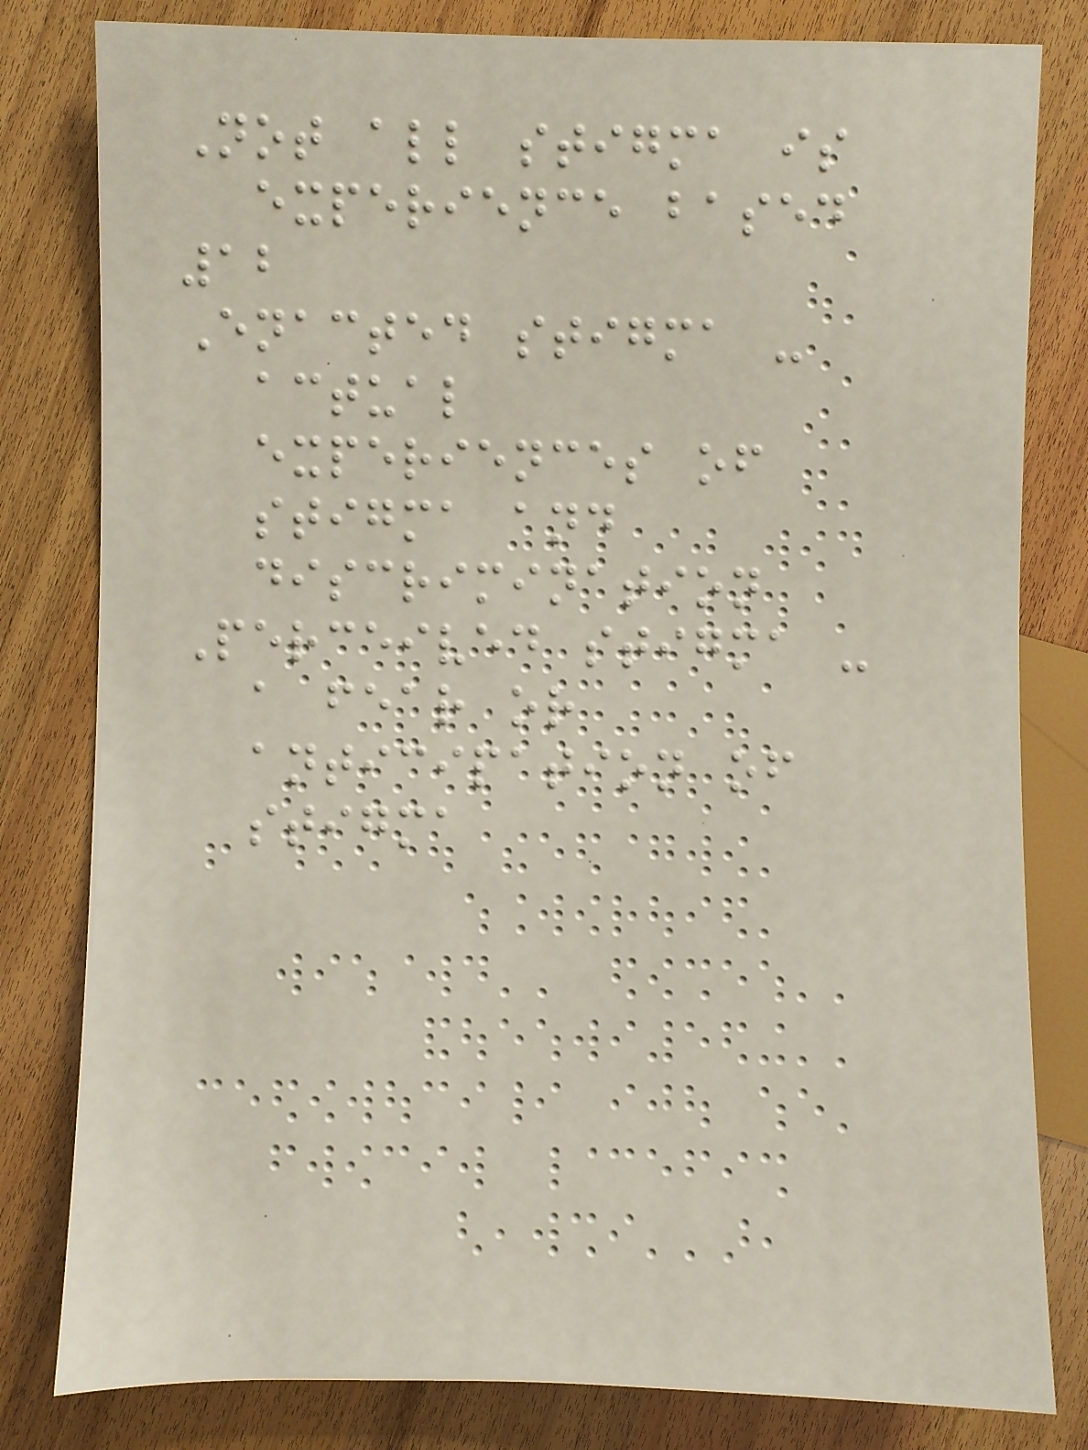Not all stigma is
experience based
12
Enacted stigma -
actual
experiences of
stigma and
discrimination
Perceived stigma -
a fear or
anticipation of
stigma
